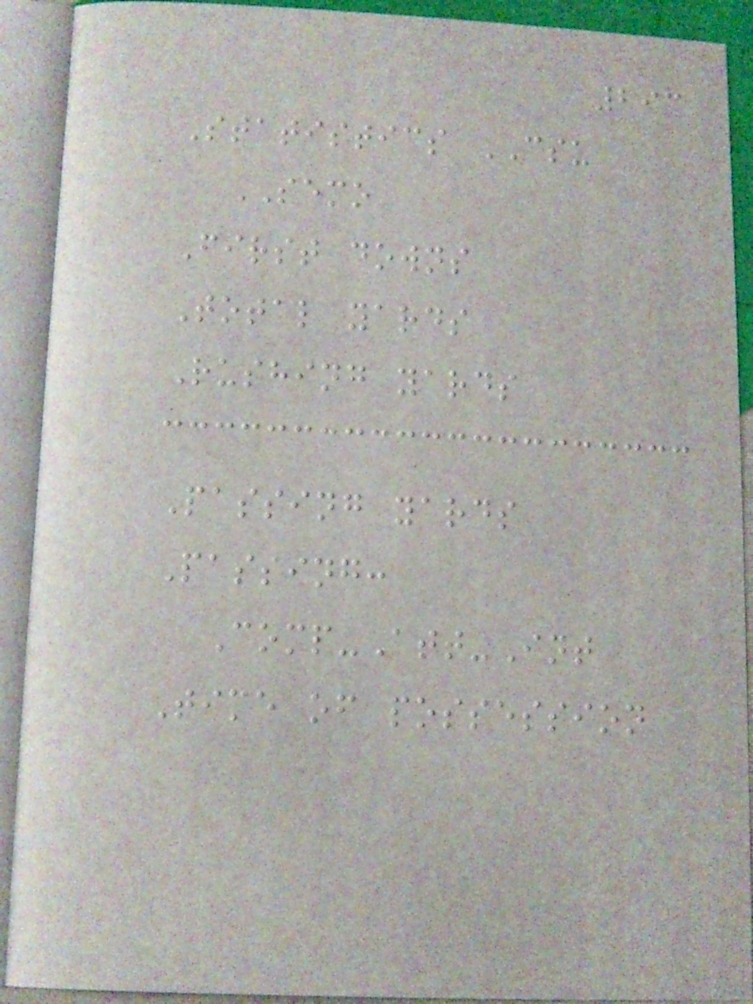293
Statistics CSU
SEMO
First downs
Total yards
Rushing yards
Passing yards
Passing:
Comp-Att-Int
Time of possession
